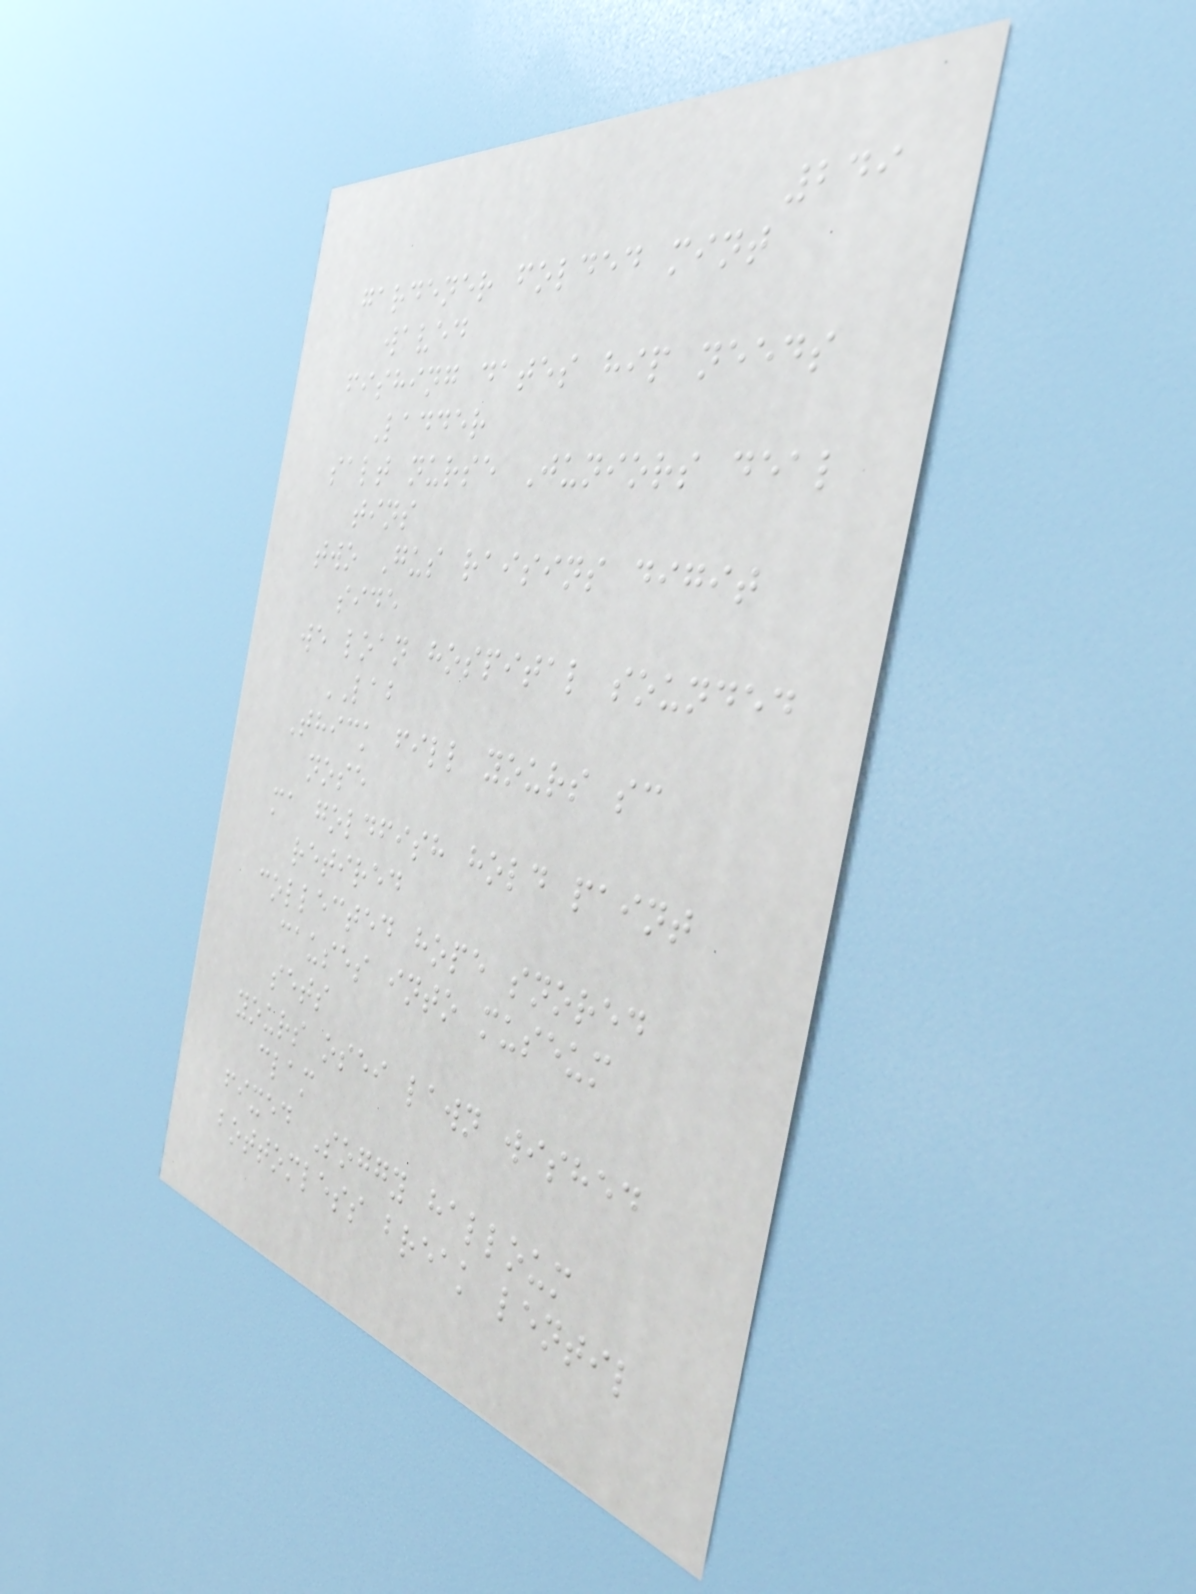249
gardener folded mint
waved
fishing dates hip needs
Ladder
salt nurse Juniors deal
tins
two Gus raisins digit
side
we loan hospital sounded
LAB
Thick fill yours sc
nose
ma goldfish hold paint
retired
collected hope snored
causes into museum
sets
yours osei lawn wished
clam
fixed Soggy halloum
bottomless break lentil
